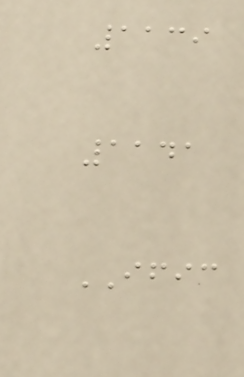1139
1141
IFIC
